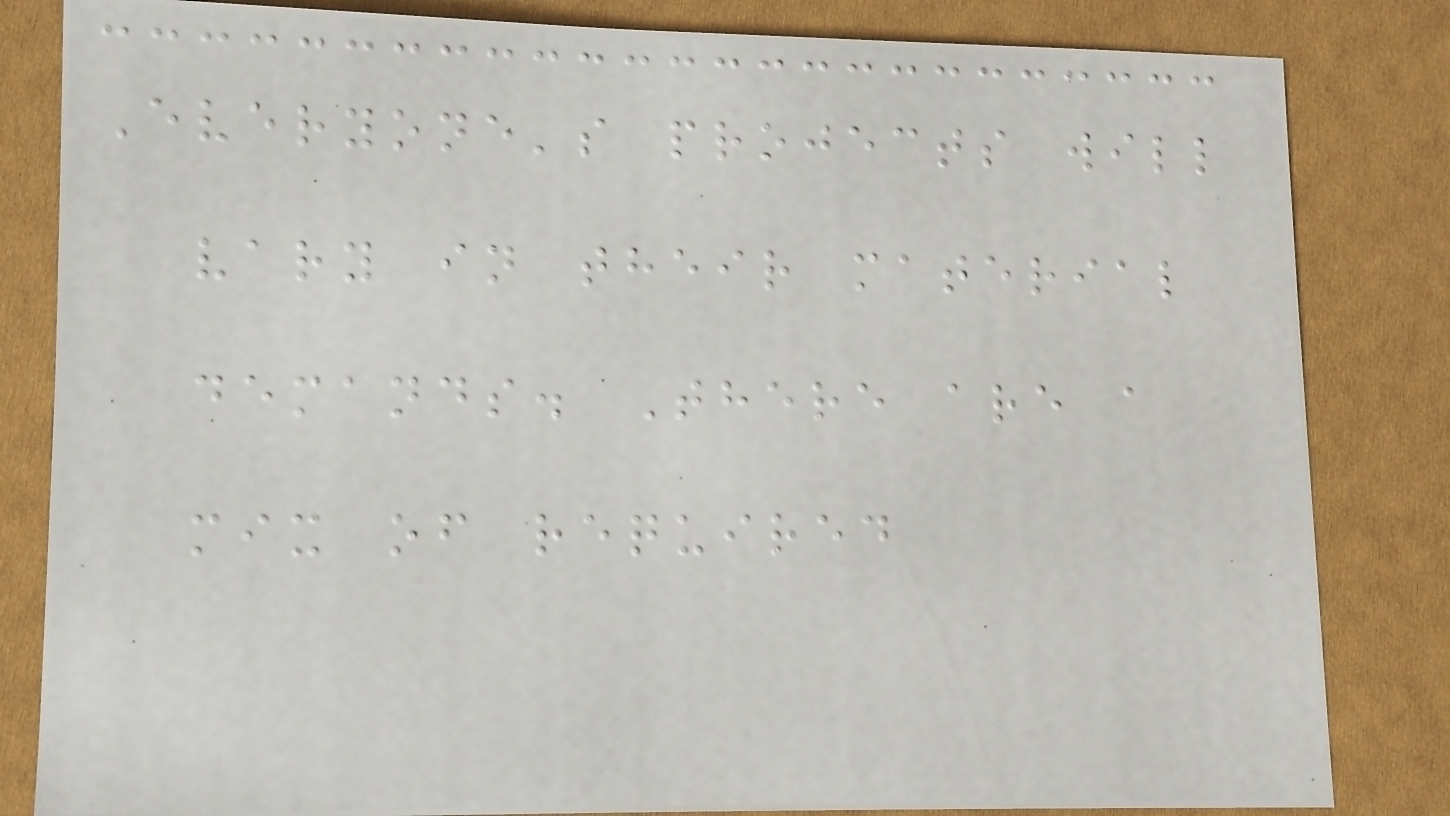Everyone's projects will
vary in their material
demands. There are a
mix of required
